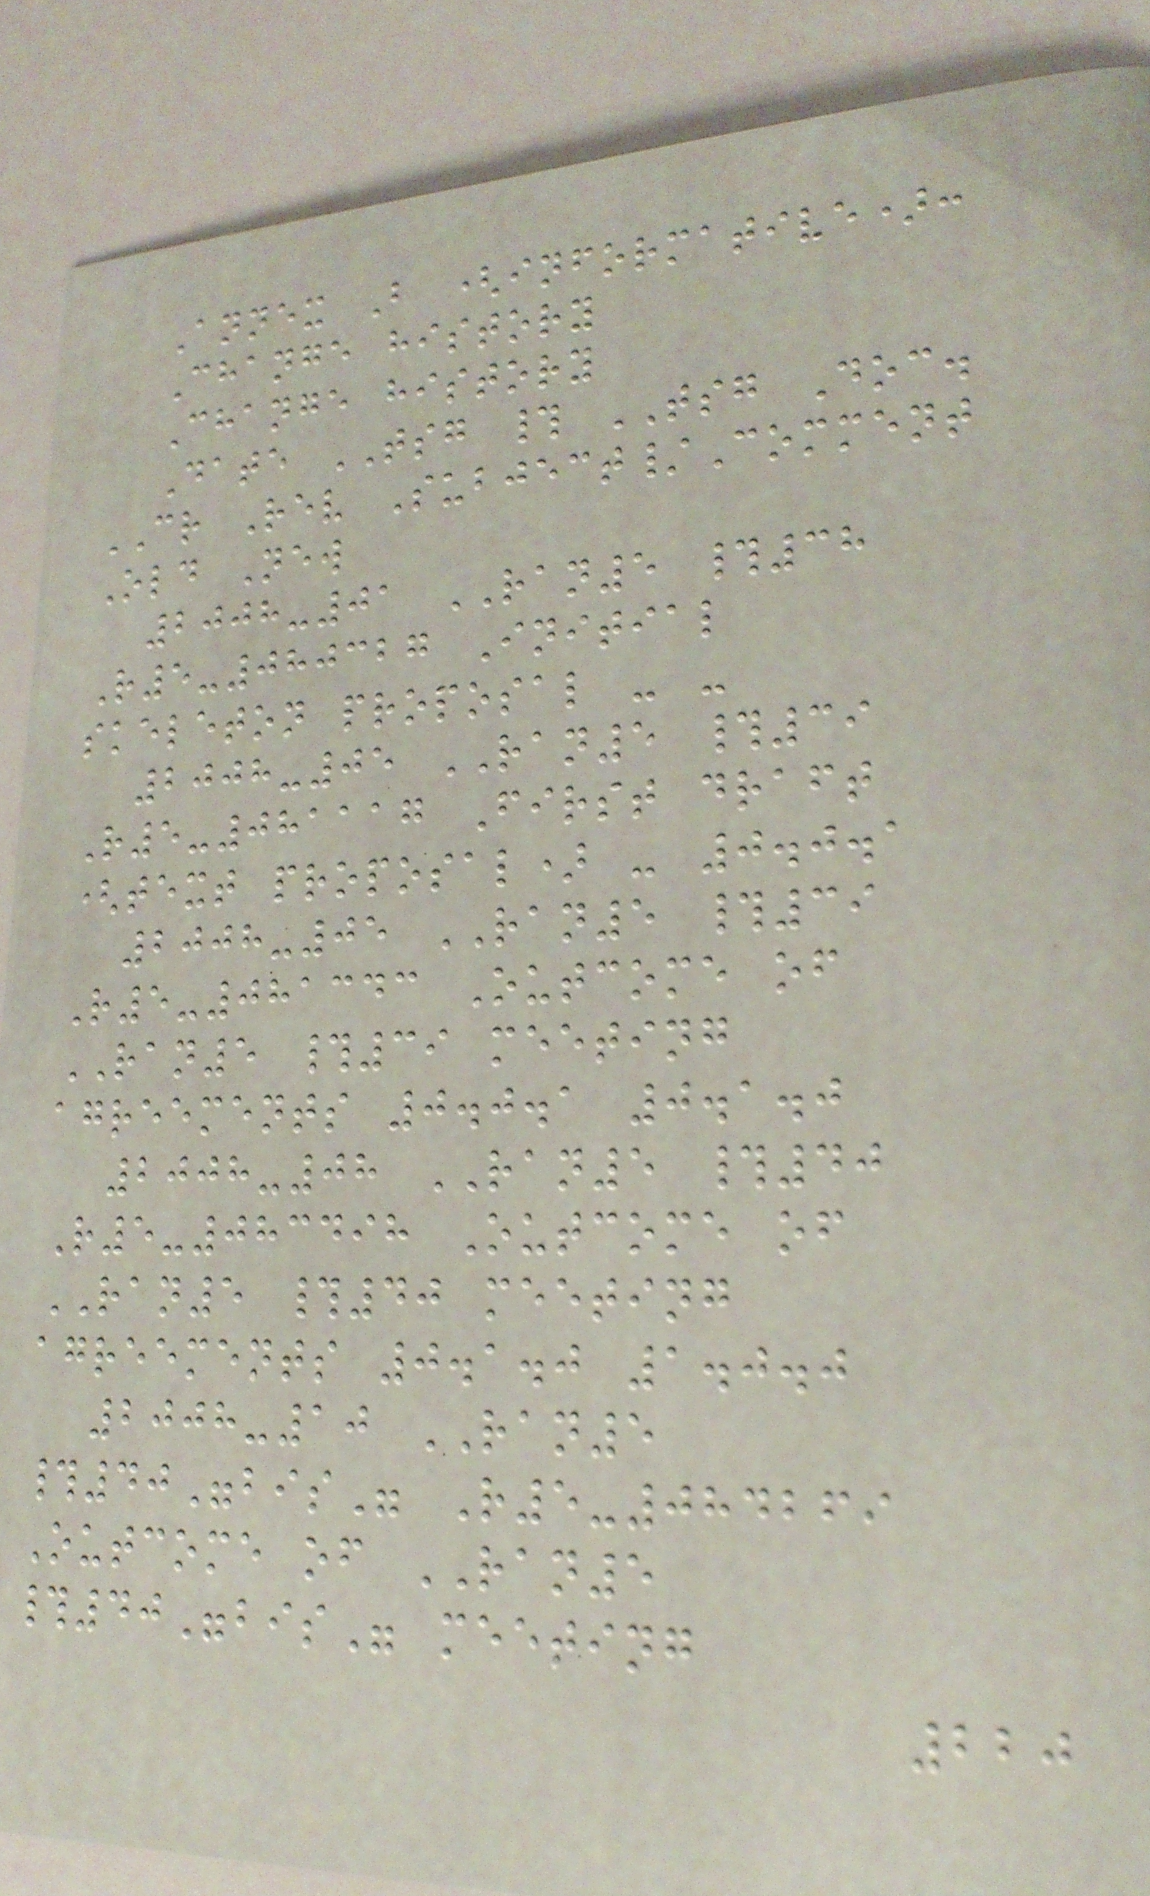Annex B (informative):
Change history
Change history
Date TSG # TSG Doc.
CR Rev Subject/Comment
Old New
2008-01 RAN5 #38
R5-080327 Initial
skeleton proposal - -
2008-05 RAN5 #39
R5-081117 First draft
(text proposal) - 0.0.1
2008-05 RAN5 #39
R5-081343 Outcome of
RAN5 #39 meeting
agreements 0.0.1 0.1.0
2008-08 RAN5 #40
R5-083498 Outcome of
RAN5 #40 meeting
agreements 0.1.0 1.0.0
2008-10 RAN5
#40"bis" R5-084269
Outcome of RAN5
#40"bis" meeting
220
